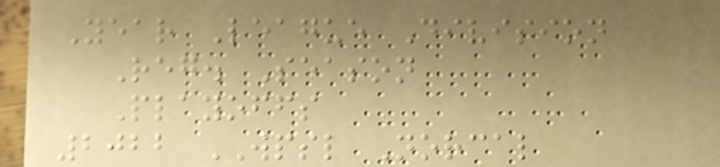Year League Division
Reg. Season
Playoffs
2022 WPSL Norcal
